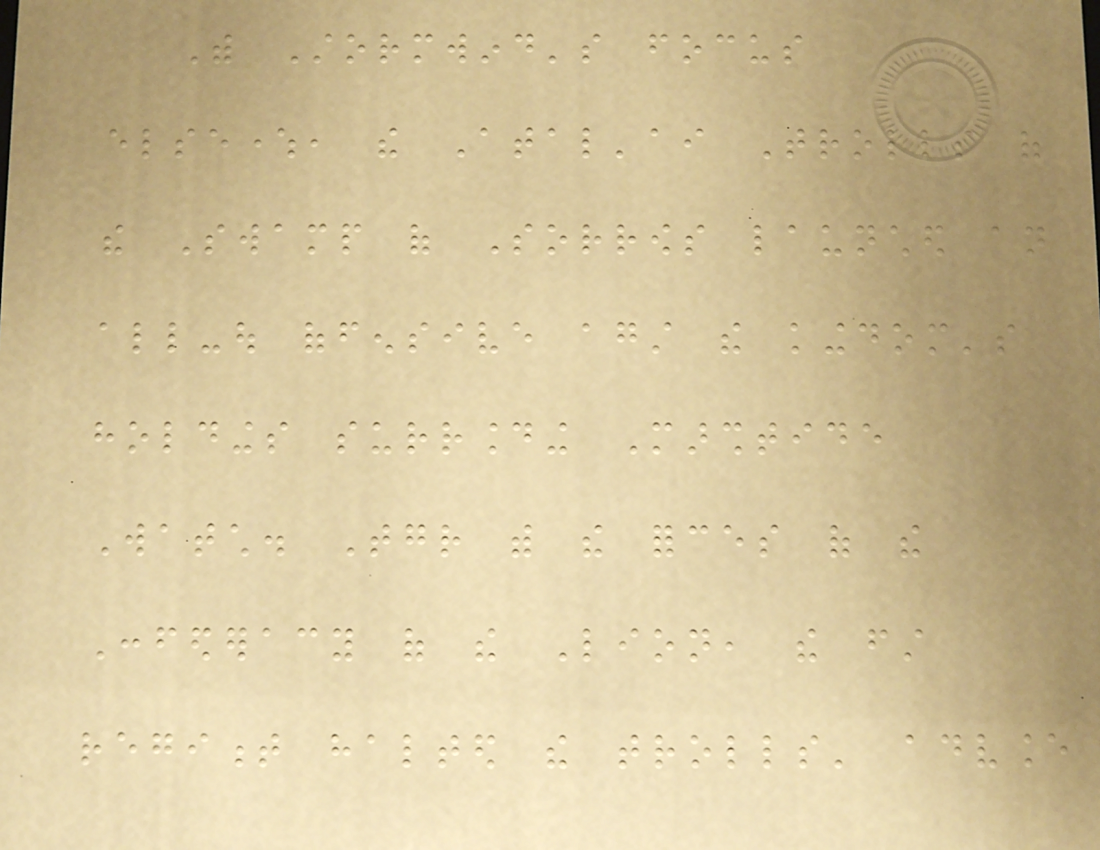With Stormwind's focus
elsewhere, the Atal'ai Trolls of
the Swamp of Sorrows launched an
all-out offensive against the kingdom's
holdings surrounding Marshtide
Watch. Together with the forces of the
Confederacy of the Lion, the first
regiment halted the trolls' advance
